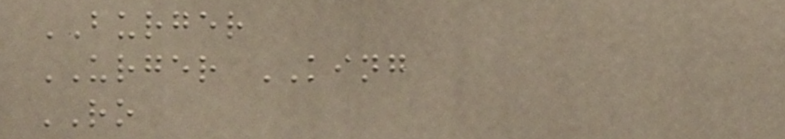BURGER
URGER KING
RO
